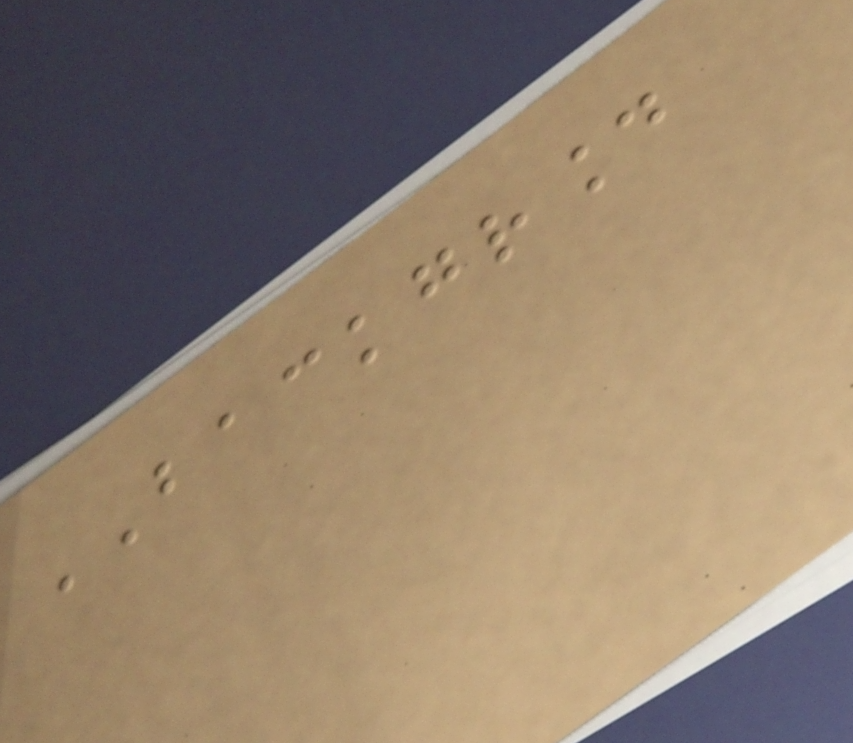BACKGROUND
